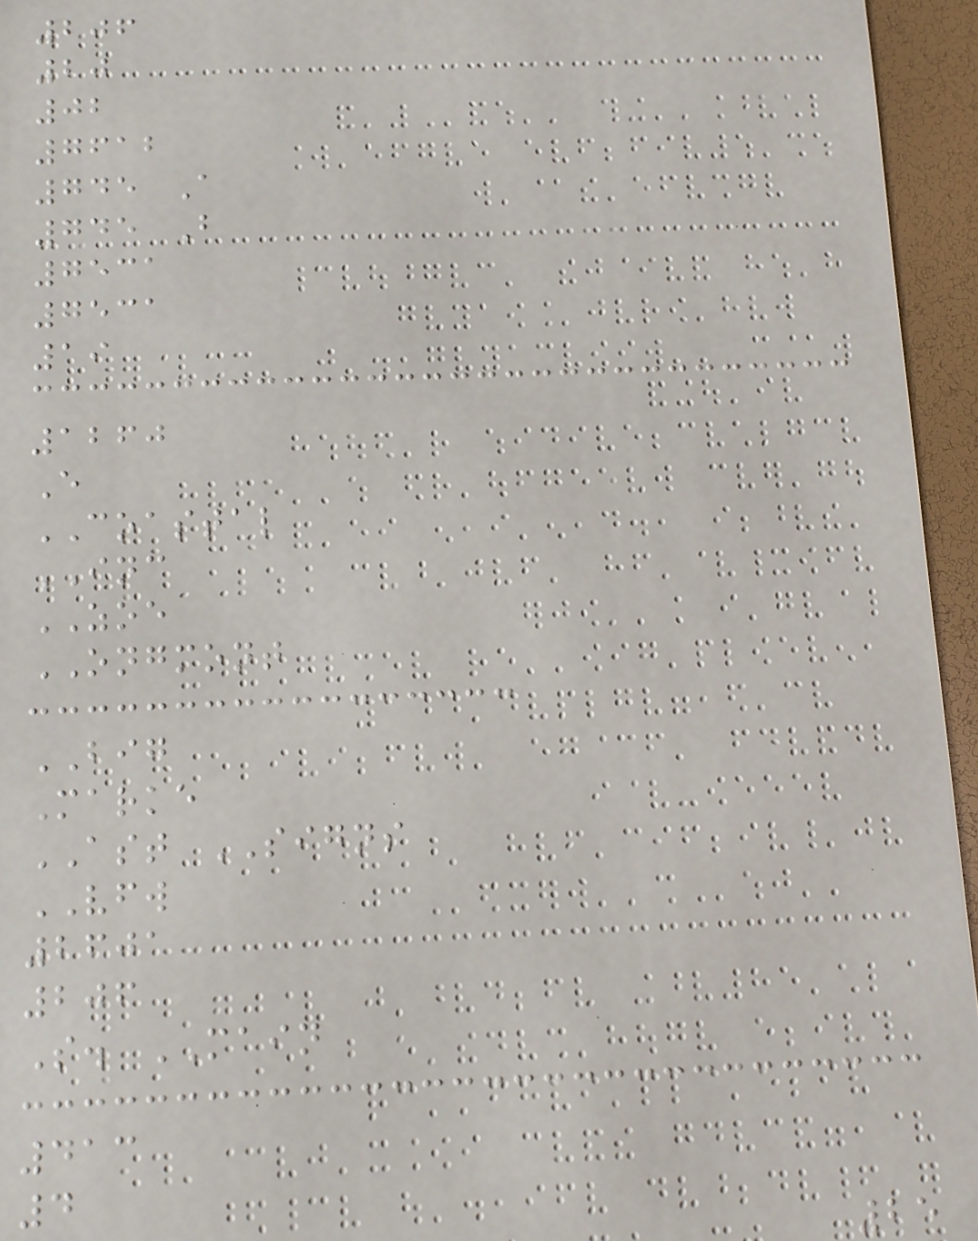206
20
02
7612
745 A
745 B
7531
7531
19
1260
E
COASTAL
INC
ZOE
ONGMONT
BIG
Marke
AST SIGNS
VFW
2601
206
S. MAIN
413
4
25
